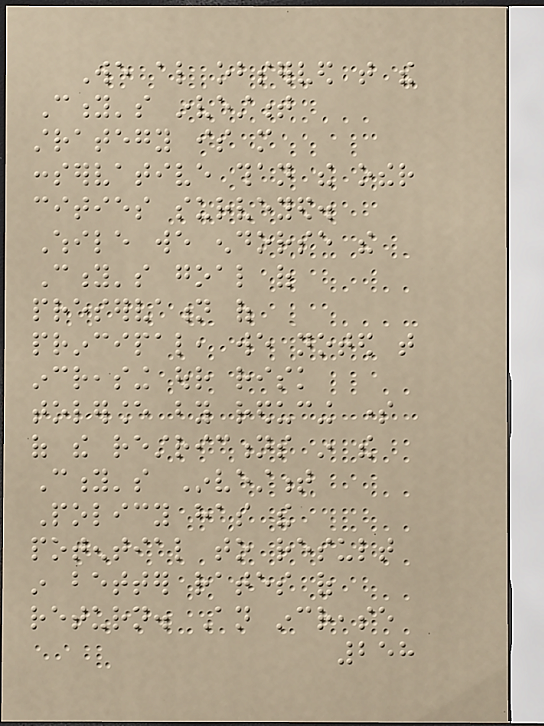We also observed that the
City's investment
strategy is more
conservative than the other
cities surveyed.
While we endorse the
City's goal of
preservation of
principal, we noted that
increasing our risk
tolerance by reducing some
of the restrictions in the
City's Investment
Policy has the
potential to result
in better rates of
return. An increase
258
